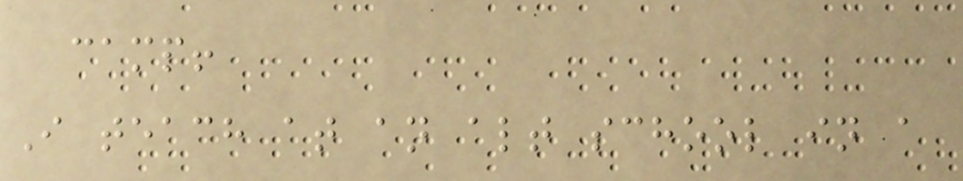camp!
I teach at an alt school in a
